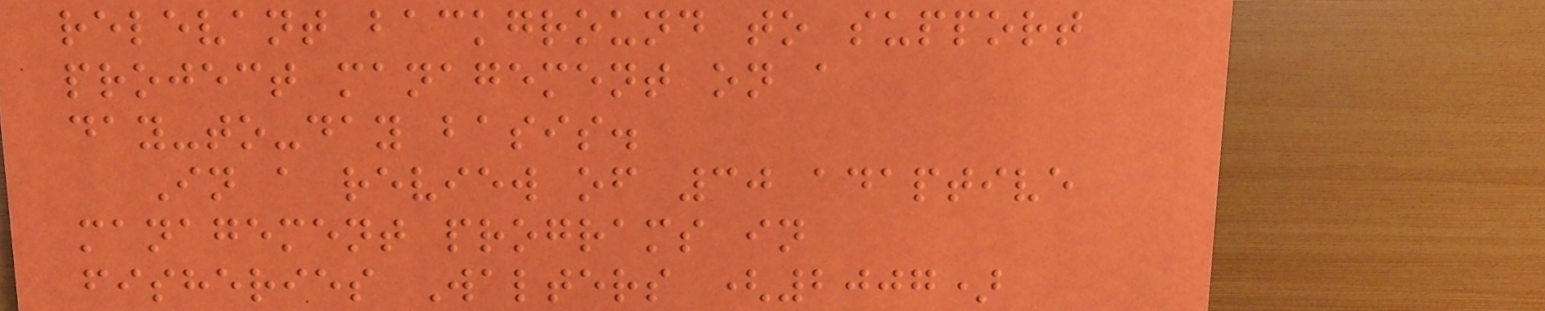relevant background to support
project management on a
day-to-day basis.
In a review of 30 adaptive
management programs in
fisheries Walters (2007)
